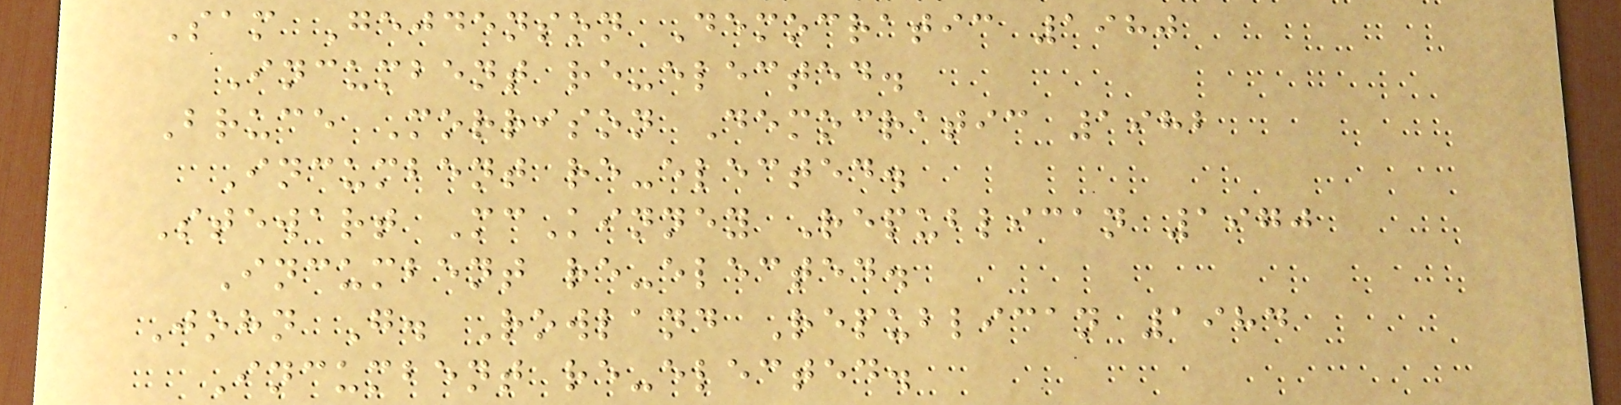Sam Gejdenson Democratic 1980
Incumbent re-elected.
Bruce Morrison Democratic 1982
Incumbent re-elected.
Stewart McKinney Republican 1970
Incumbent re-elected.
John G. Rowland Republican 1984
Incumbent re-elected.
